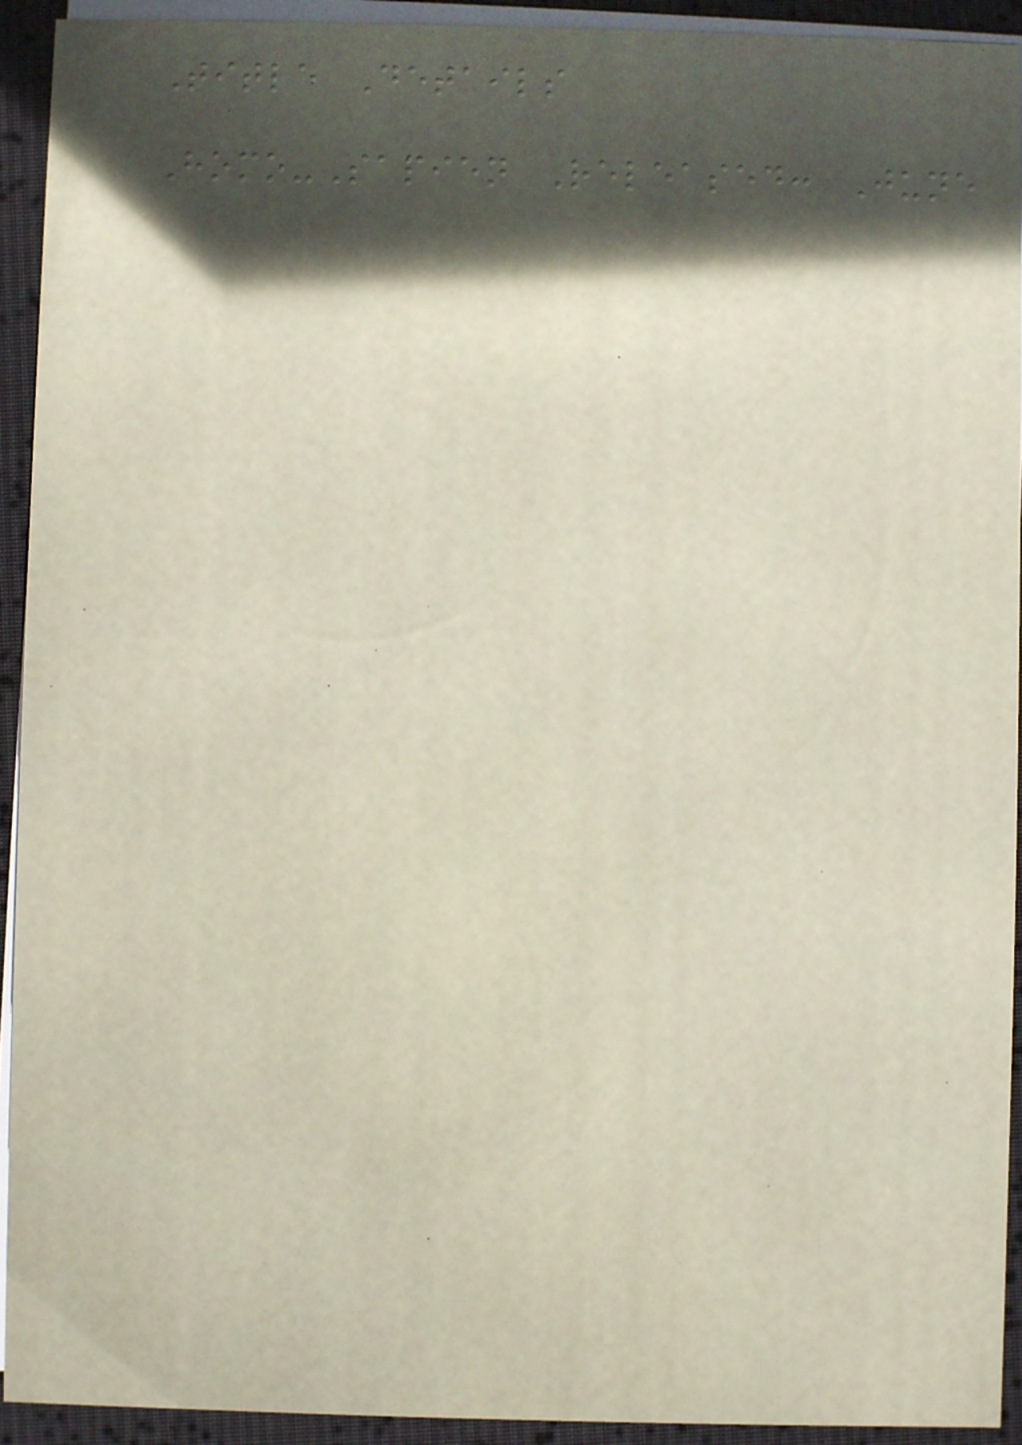Title Details
Homo-Sapien Released: June
